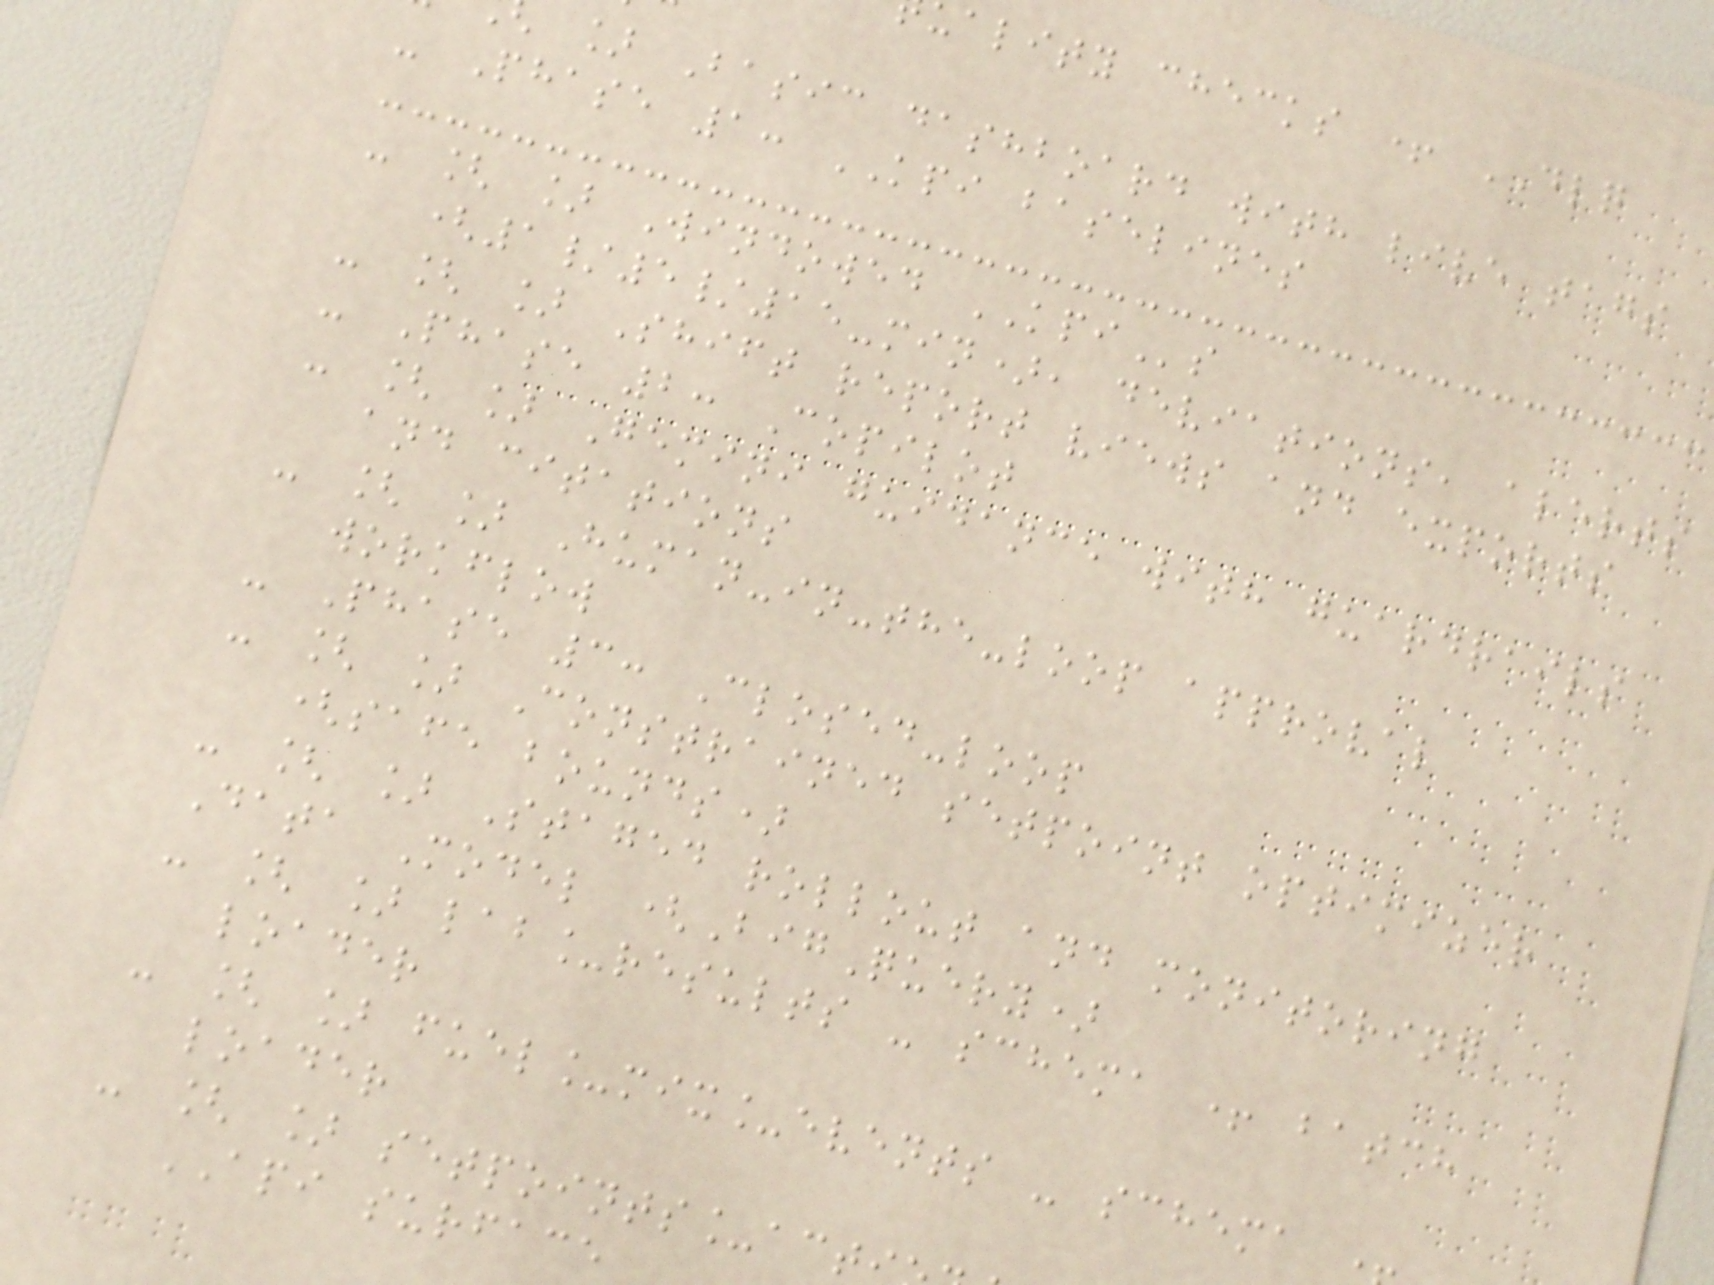ality checks + DLQ
] Basic dashboard with live tags
- Phase 1: KPI baselines
- [ ] Windowed KPIs
(1/5/15-min), deviations, alerts
- [ ] Shift report views and exports
- Phase 2: Copilot
- [ ] Gemini guidance with guardrails
and citations
- [ ] Human-in-the-loop approval
workflow
- Phase 3: Closed-loop
- [ ] Constrained setpoint optimizer
(safe bounds)
- [ ] Staged rollout and monitoring
Data Model (BigQuery)
- [ ] lab_results - schema + batch
loader
- [ ] fuel_mix_events - schema
loader
- [ ] setpoints_act
API surface
